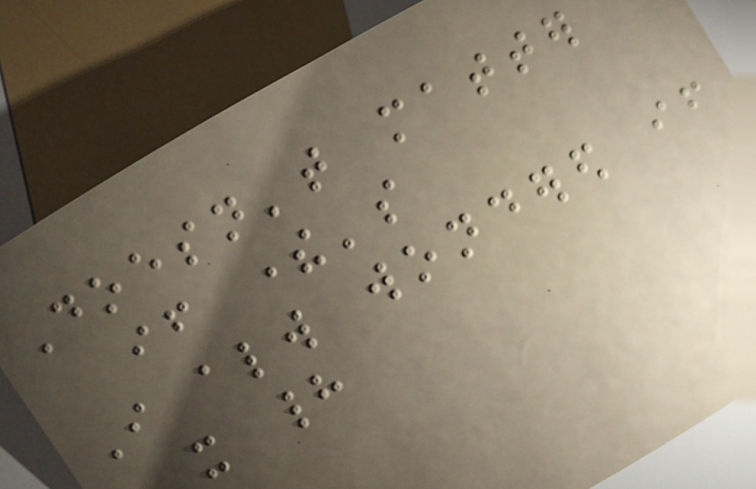Doesn't matter
if there's
I always wondered if
it had
